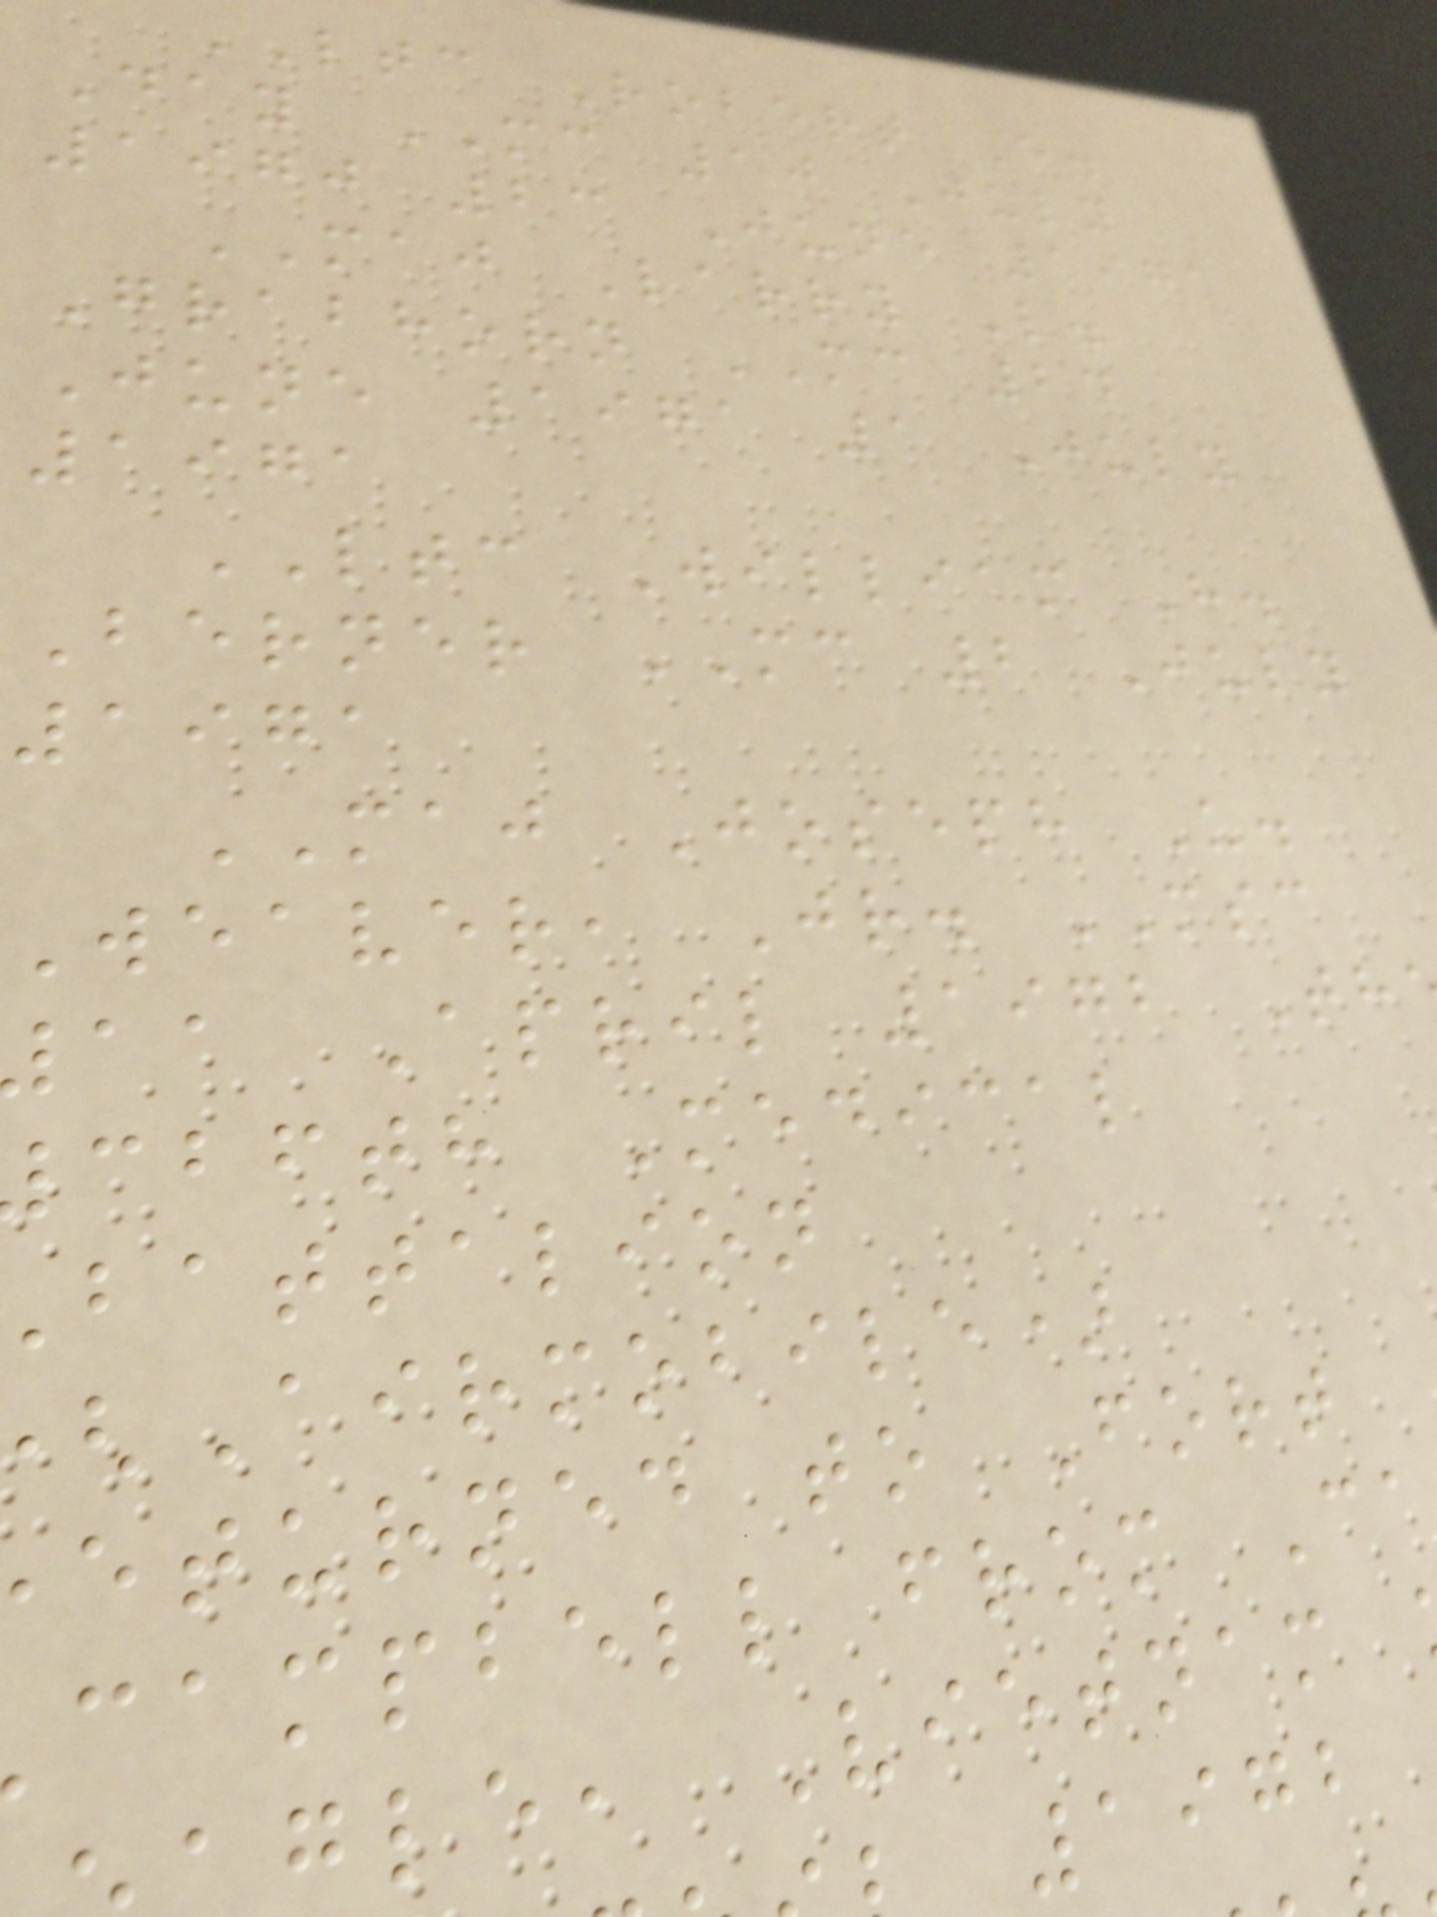LTC Robert E.
Day MC 10 July
1970 23 June 1971
MAJ Larry L.
Grabhorn MC 24
June 1971 1 July
1971
LTC William H.
Berner MC 2 July
1971
MAJ Joseph U.
Weaver, Jr. MSC
aa April 1972 Th
cbfth Medical
battalion
Airmobile)
eturned to Fort
campbell from Ca
gle, Vietnam
1972
